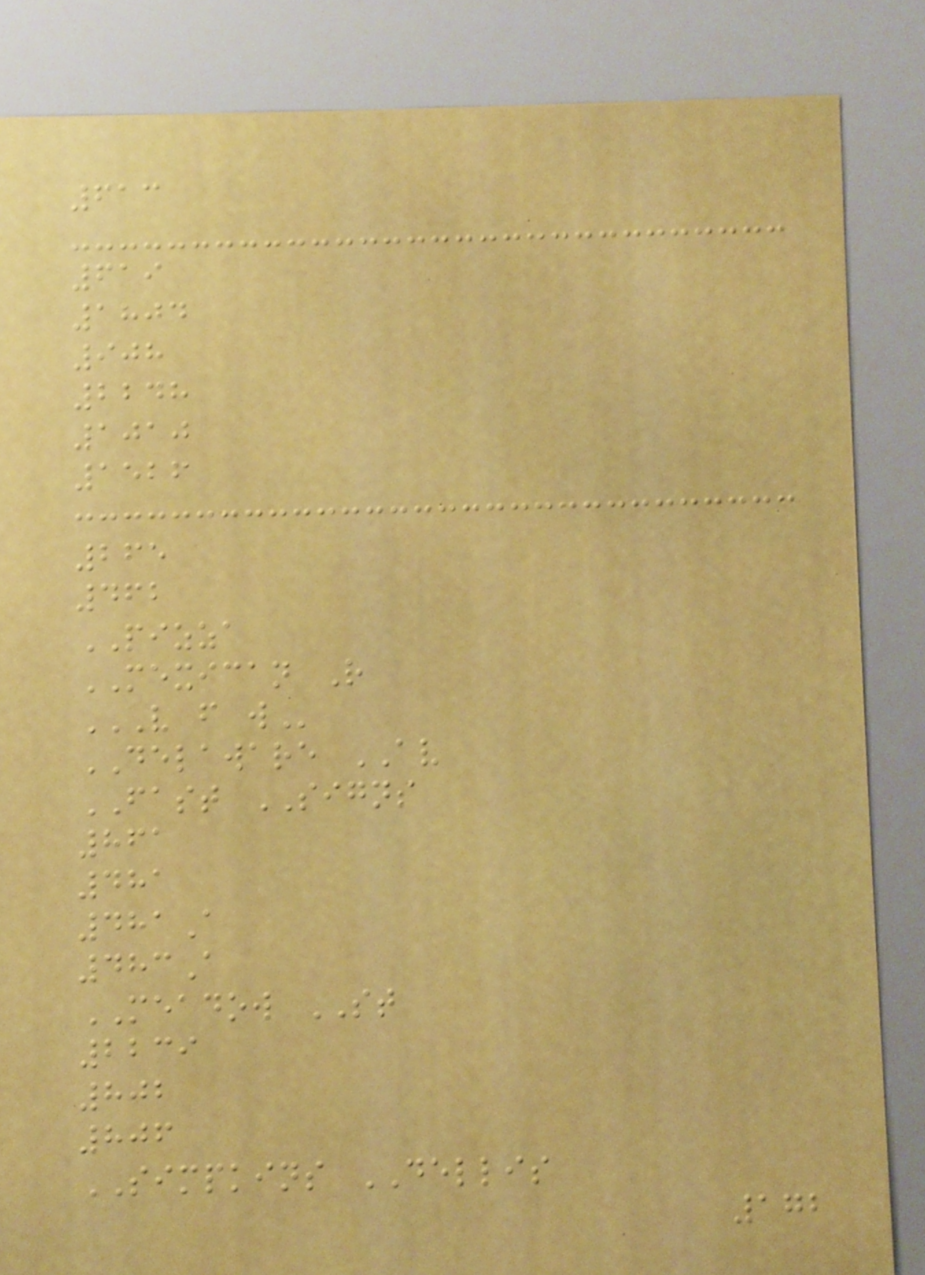613
619
1804
908
2248
1010
1526
265
462
PIZZA
MEXICAN R
V F W
DELAWARE AV
FAST SIGNS
861
481
481A
483A
MEADOW ST
2239
802
806
SIMPKINS DELLIS
172
